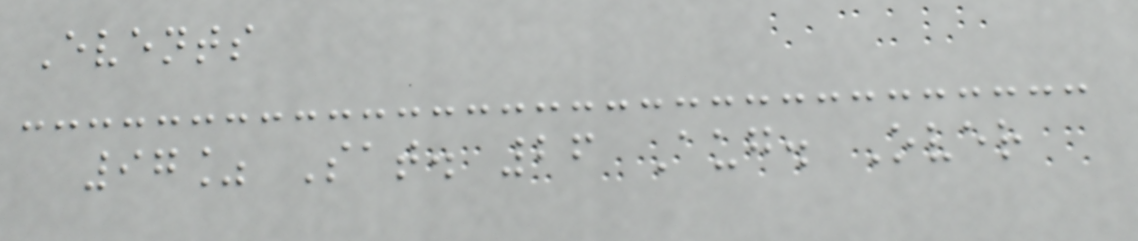Events
97% Sat. 26 Aug. Over
